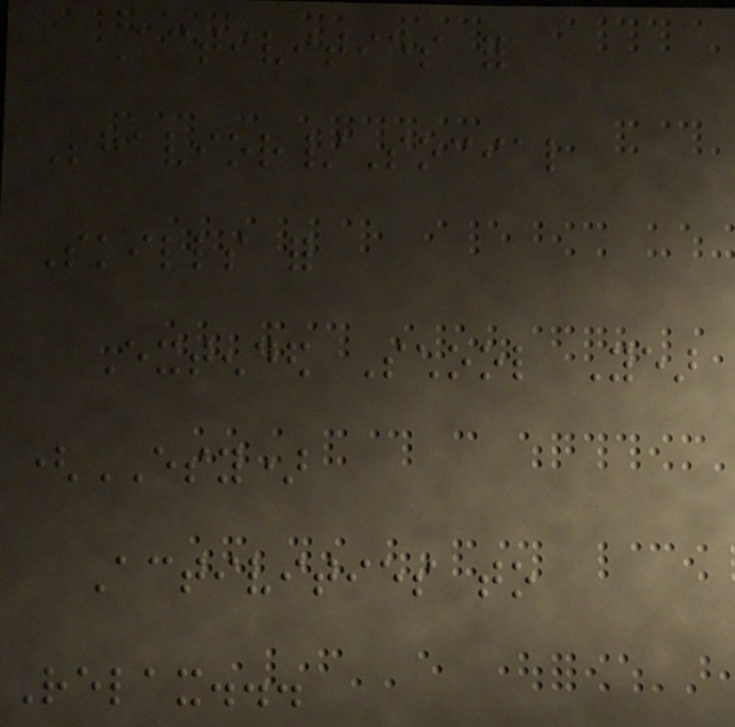Activities for
Behavior/Social
Skills for
Extended School Year
(ESY)
Activities to
Relax...
